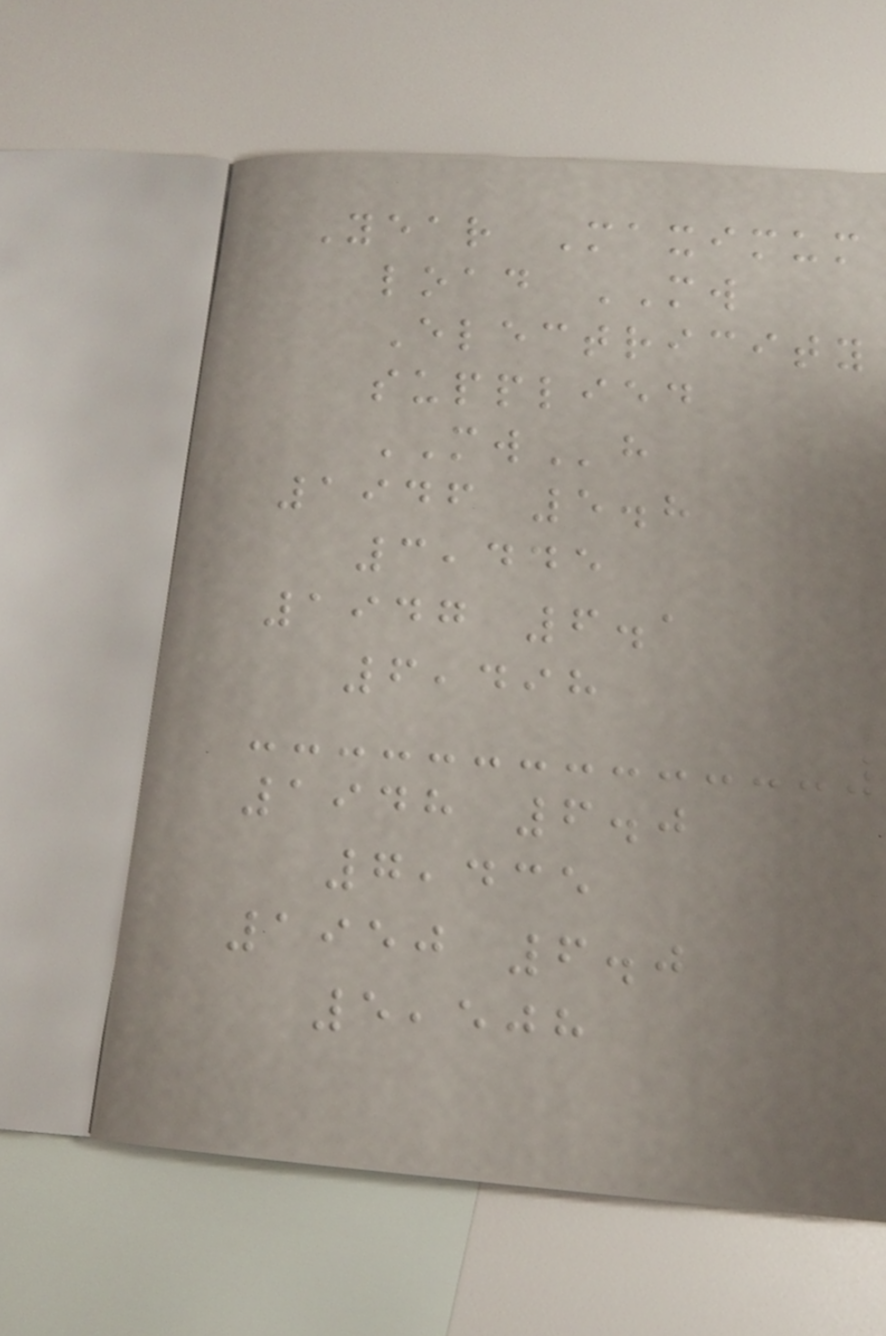Year Maximum
load MW
Electricity
supplied
MWh
1946 5.8
3,445
1947 6.1
6,498
1948 6.0
7,435
1950 6.0
5,508
